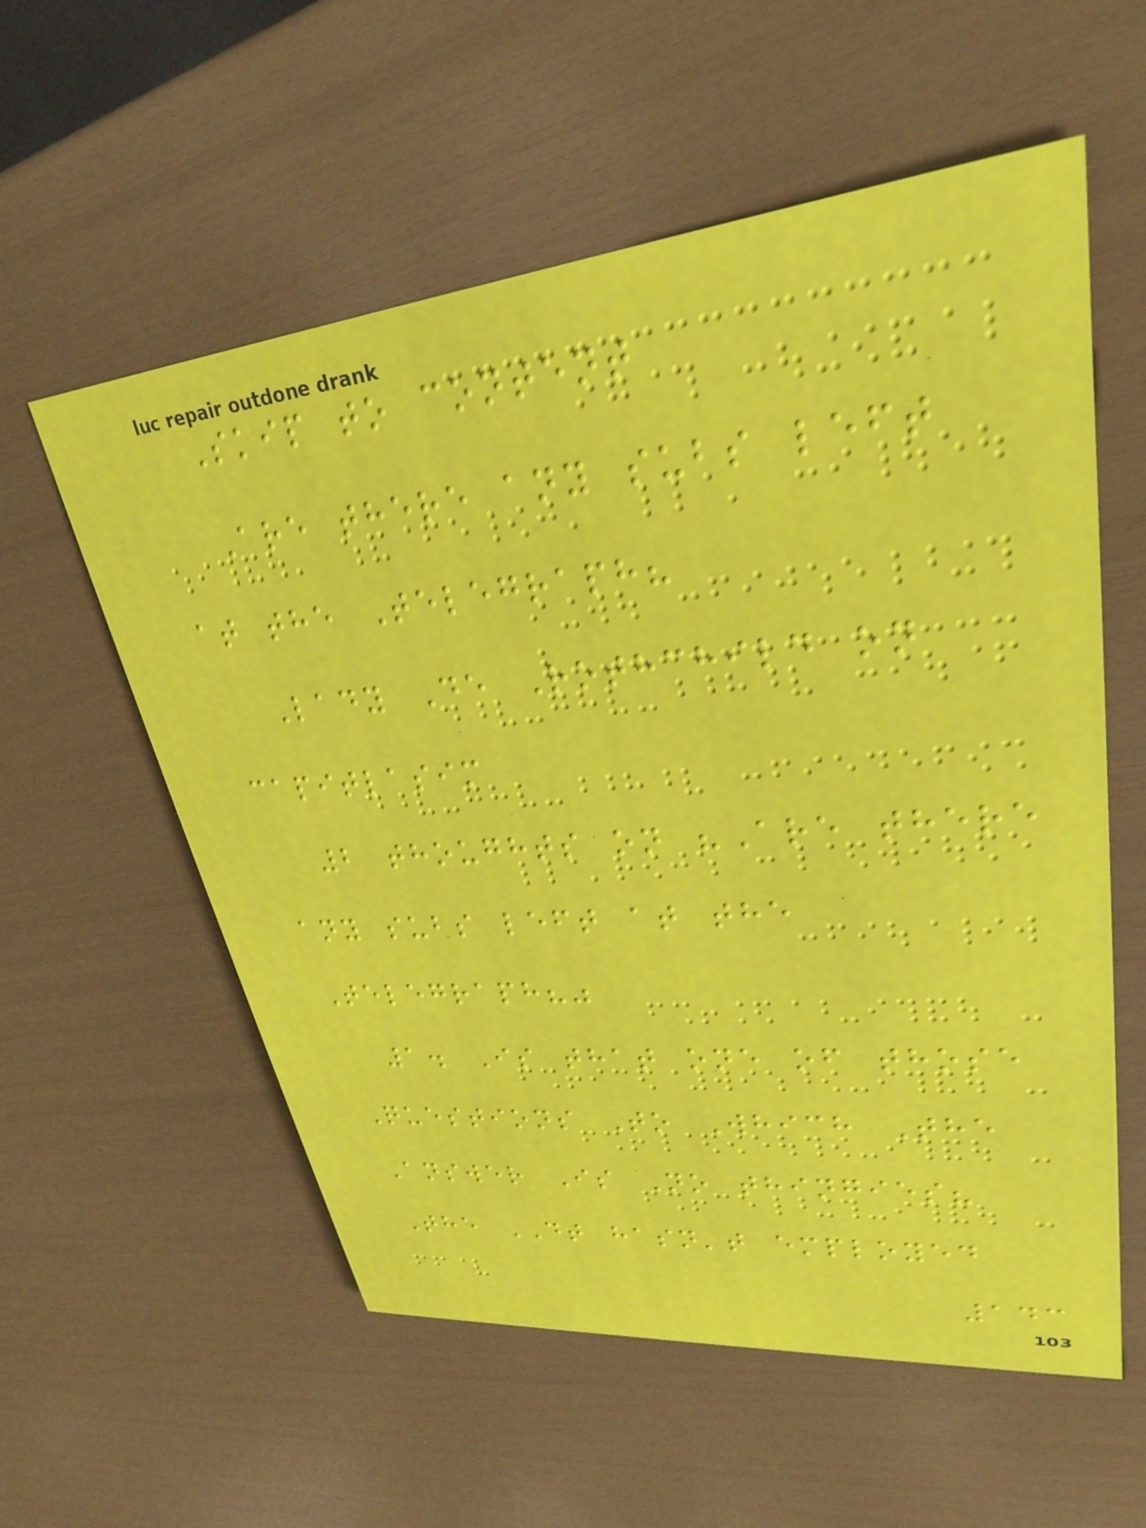Skip to content
Are there any subs left
at the Telegraph?
Lady De Rothchild on
capitlasim
2 thoughts on "Are there
any subs left at the
Telegraph?"
1. Is that one of those
Questions To Which The
Answer Is No thingies?
The DT hasn't employed
143
